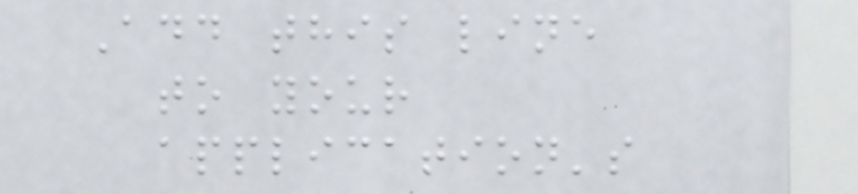Add this line
to your
application's
